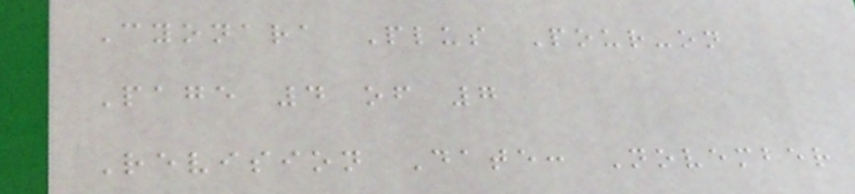Cyonara Plus Pour-on
Page 4 of 7
Revision Date: November
